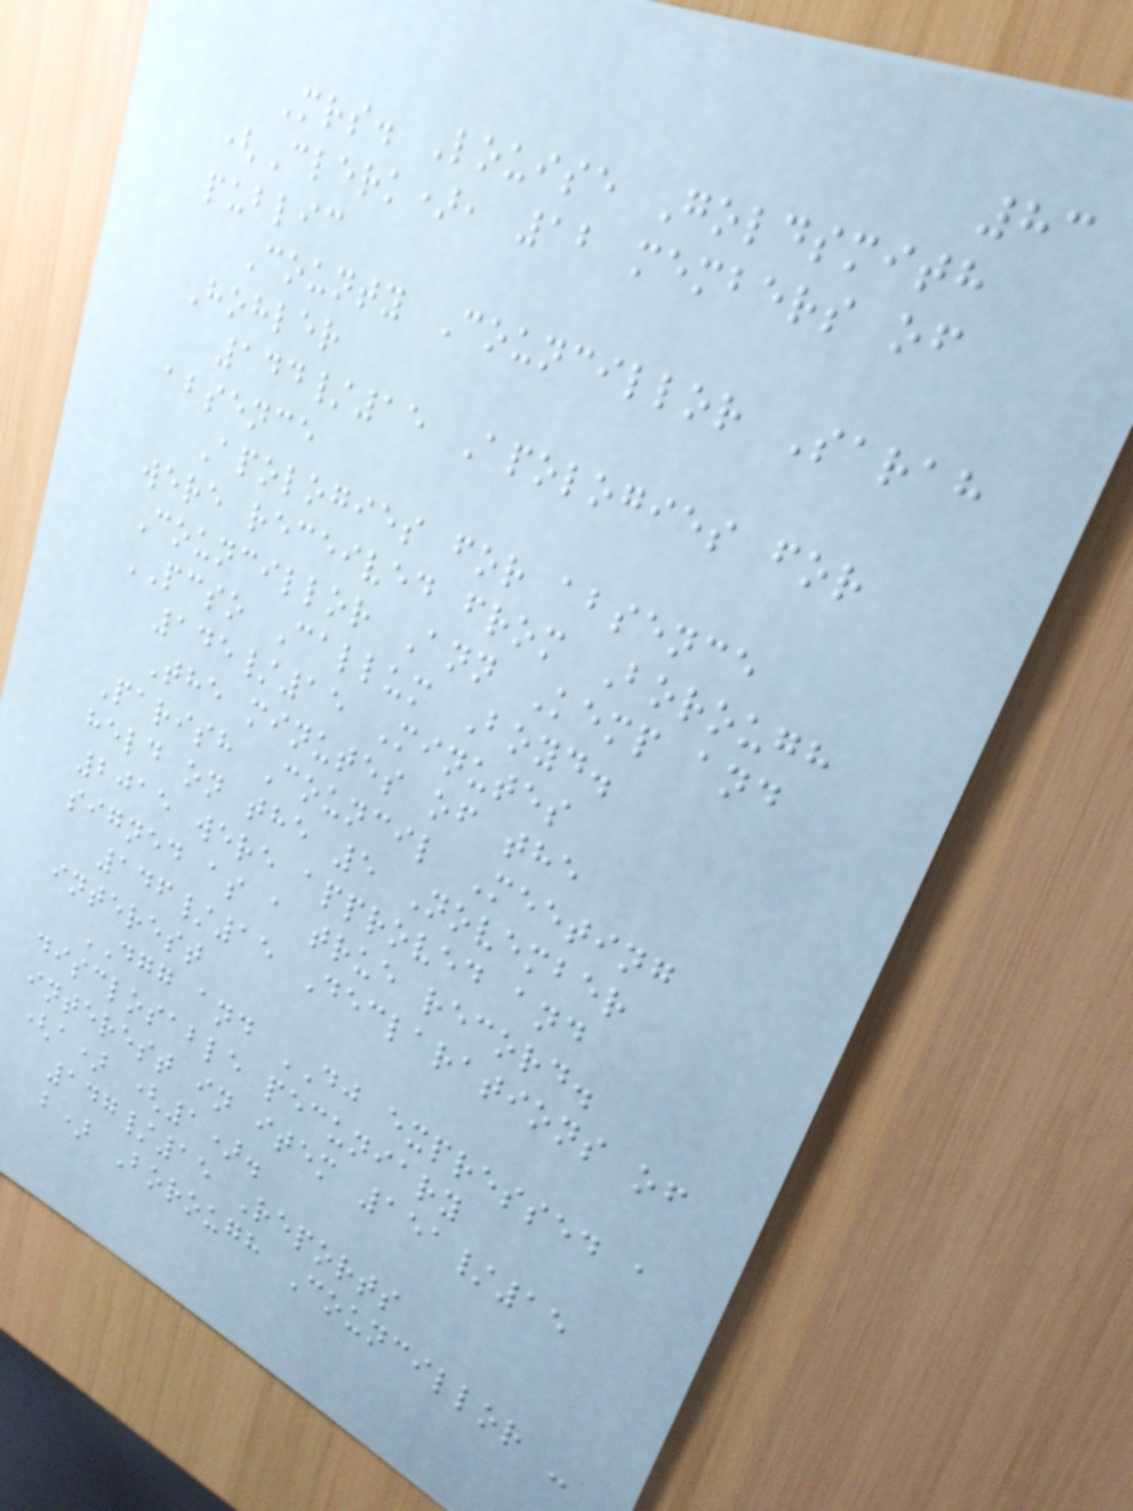83
Mrs. Louise Goldsmith
(Clerk), 12 members of
public
County Councillor Sarah
Hohler
144/15 Apologies for
absence
Apologies for absence
were received from Borough
Councillor Ann Kemp and
PCSO Callum Boyd.
145/15 Minutes
The minutes of the
Parish Council Meeting
held on the 5 November
2015 were approved and
signed as a true record.
146/15 Declarations of
interest
DGG and DJ expressed a
disclosable pecuniary
interest in item 151/15
(a) (1).
147/15 Reports
b) Borough Councillor -
